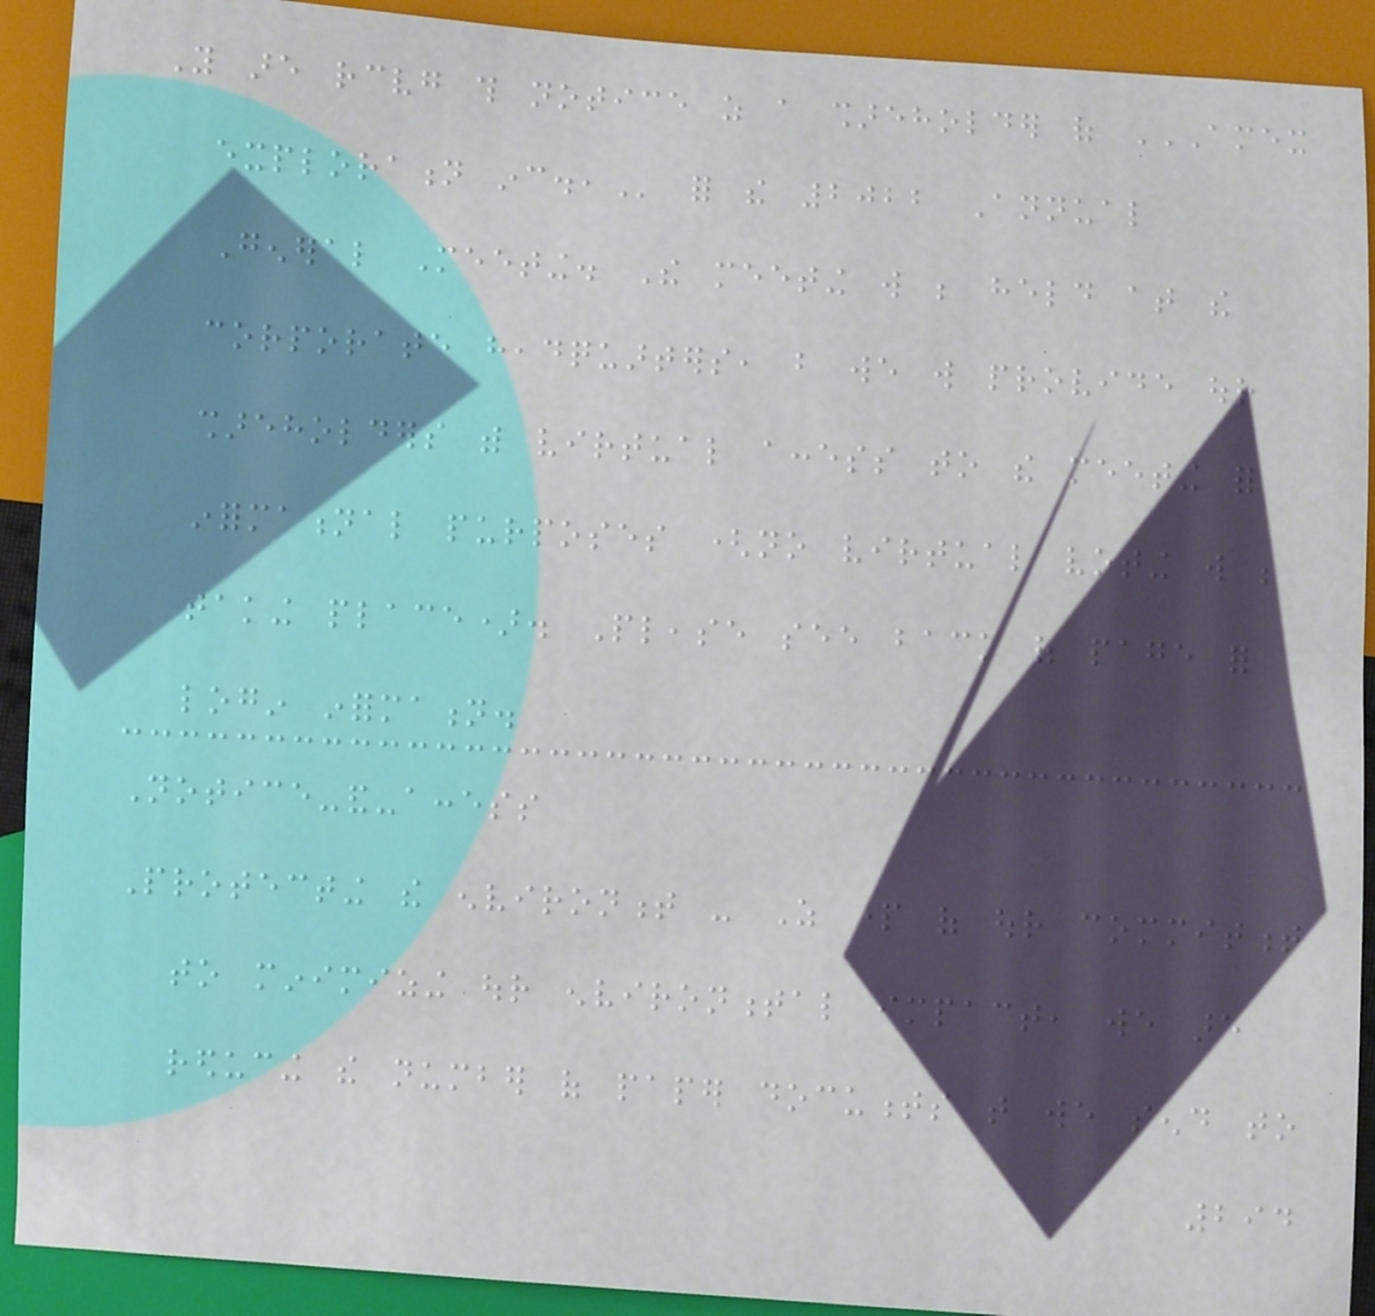You are receiving this notice as a shareholder of AMEX
EXPLORATION INC., for the 2022 Annual
General Meeting. The meeting will be held at the
corporate headquarters, but we will provide our
shareholders with virtual access to the meeting for
informational purposes (no virtual voting will be
taking place). Please see back of page for
login information.
Notice-and-access
Protecting the environment - As part of our commitment
to minimizing our environmental impact, we are
reducing the number of paper documents that we send to
294
